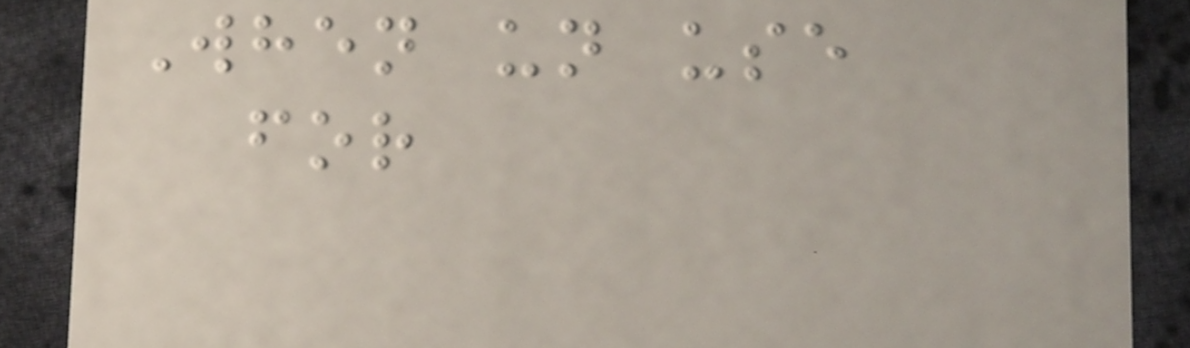When un use
for
